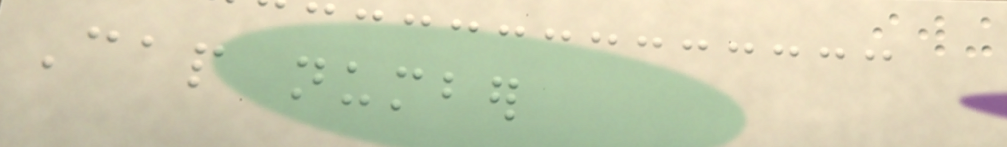Cap number
